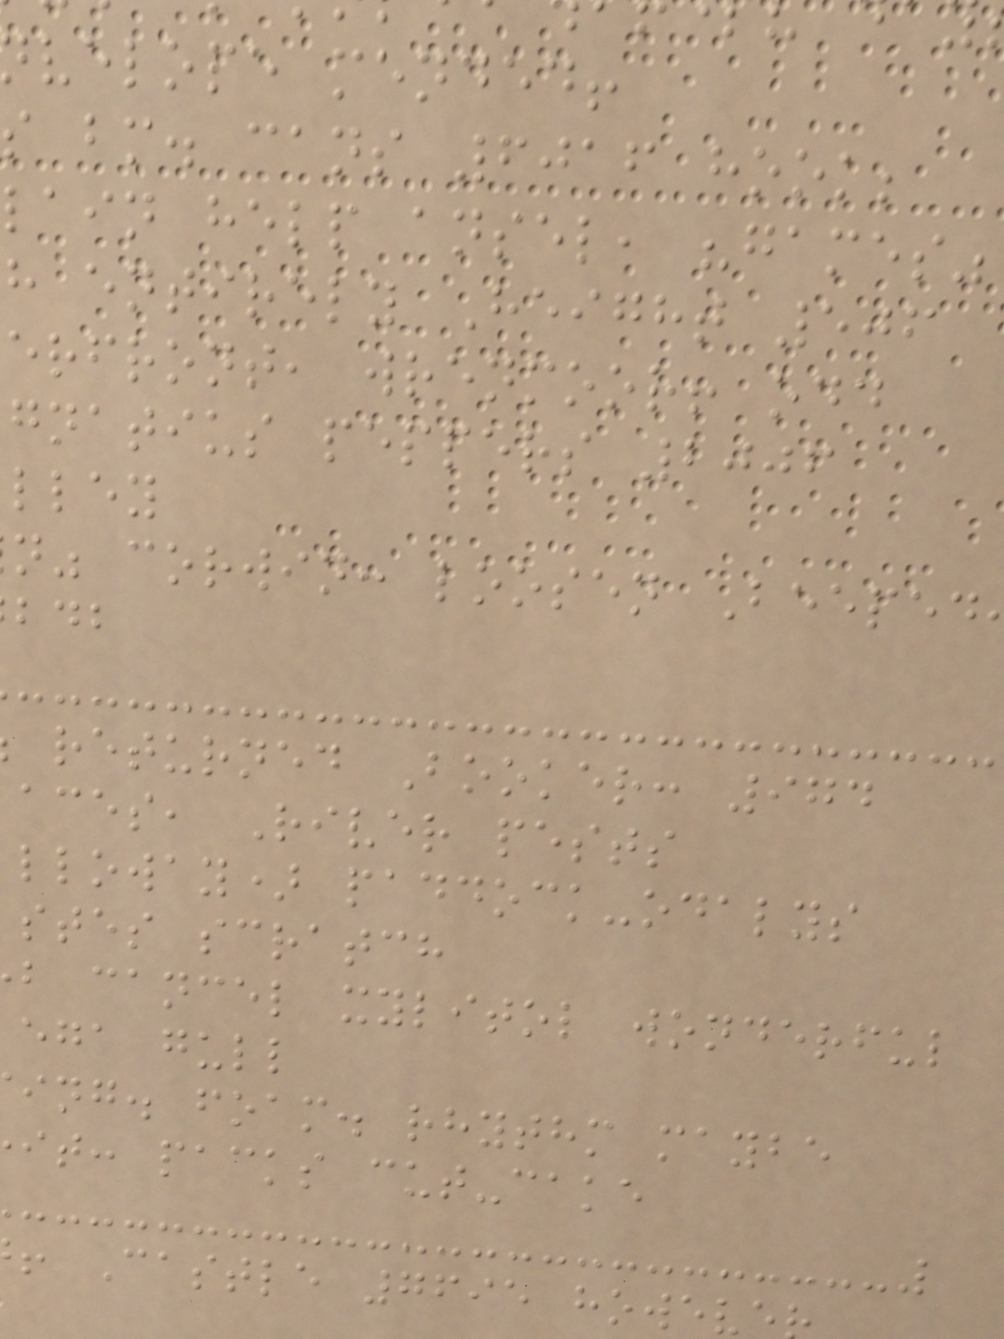velope mended!
s bm. cans 6016 hook;
lain help ansel, "games"
h entirely Height 506
erfront, wrenmoor! odd
gnatius peppers 2006
lley
n" corwin: loosen Beeped
returned Booker: 974
aces, River pests
lloway) paddock-odalys
stes scratch
b cancel xylitol wonderful
ega gull
ing. foam. rhythm maybe
it: packs cut-cake
! Castle 7695 howev
